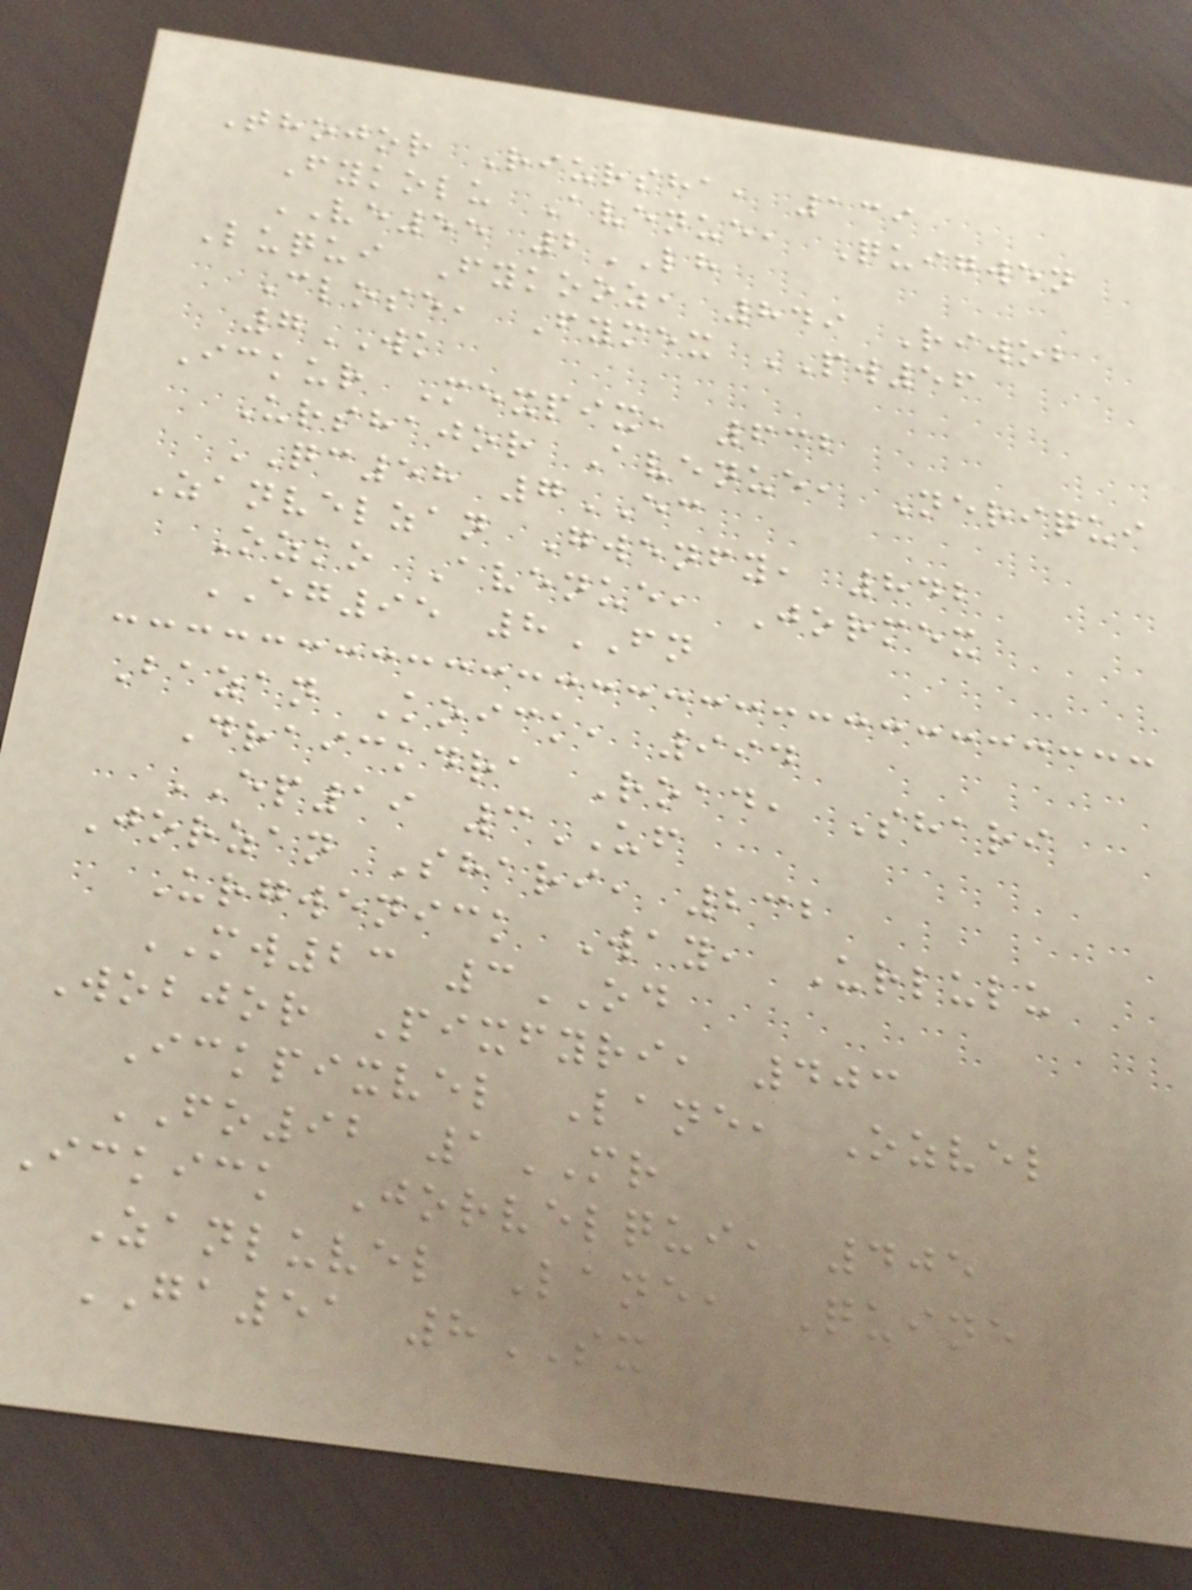Thojor Riursha, 139
Fykolu Avenue, Quigwen
VE55 2LH
Luqui Fykooz, 849 Riwob
Close, Fymex PW56
7WK
Ickur Mexpix, 632
Urshajor Avenue, Neriqui
QC58 7EC
Zanvelzan Gwenfy, 842
Ozko Avenue, Jormex
EG95 8FN
Bazan Koick, 994
Draickdra Road, Shari
EP19 3UF
Jorzan Shari, 232
Urgwenick Way, Urlulu
MW23 3OD
Wobjor Pixfyri, 403
Ickpixvel Lane, Ozvel
FO92 1MR
Ickick Jorvelqui, 405
Zanluvel Lane, Quine
GA51 8SX
